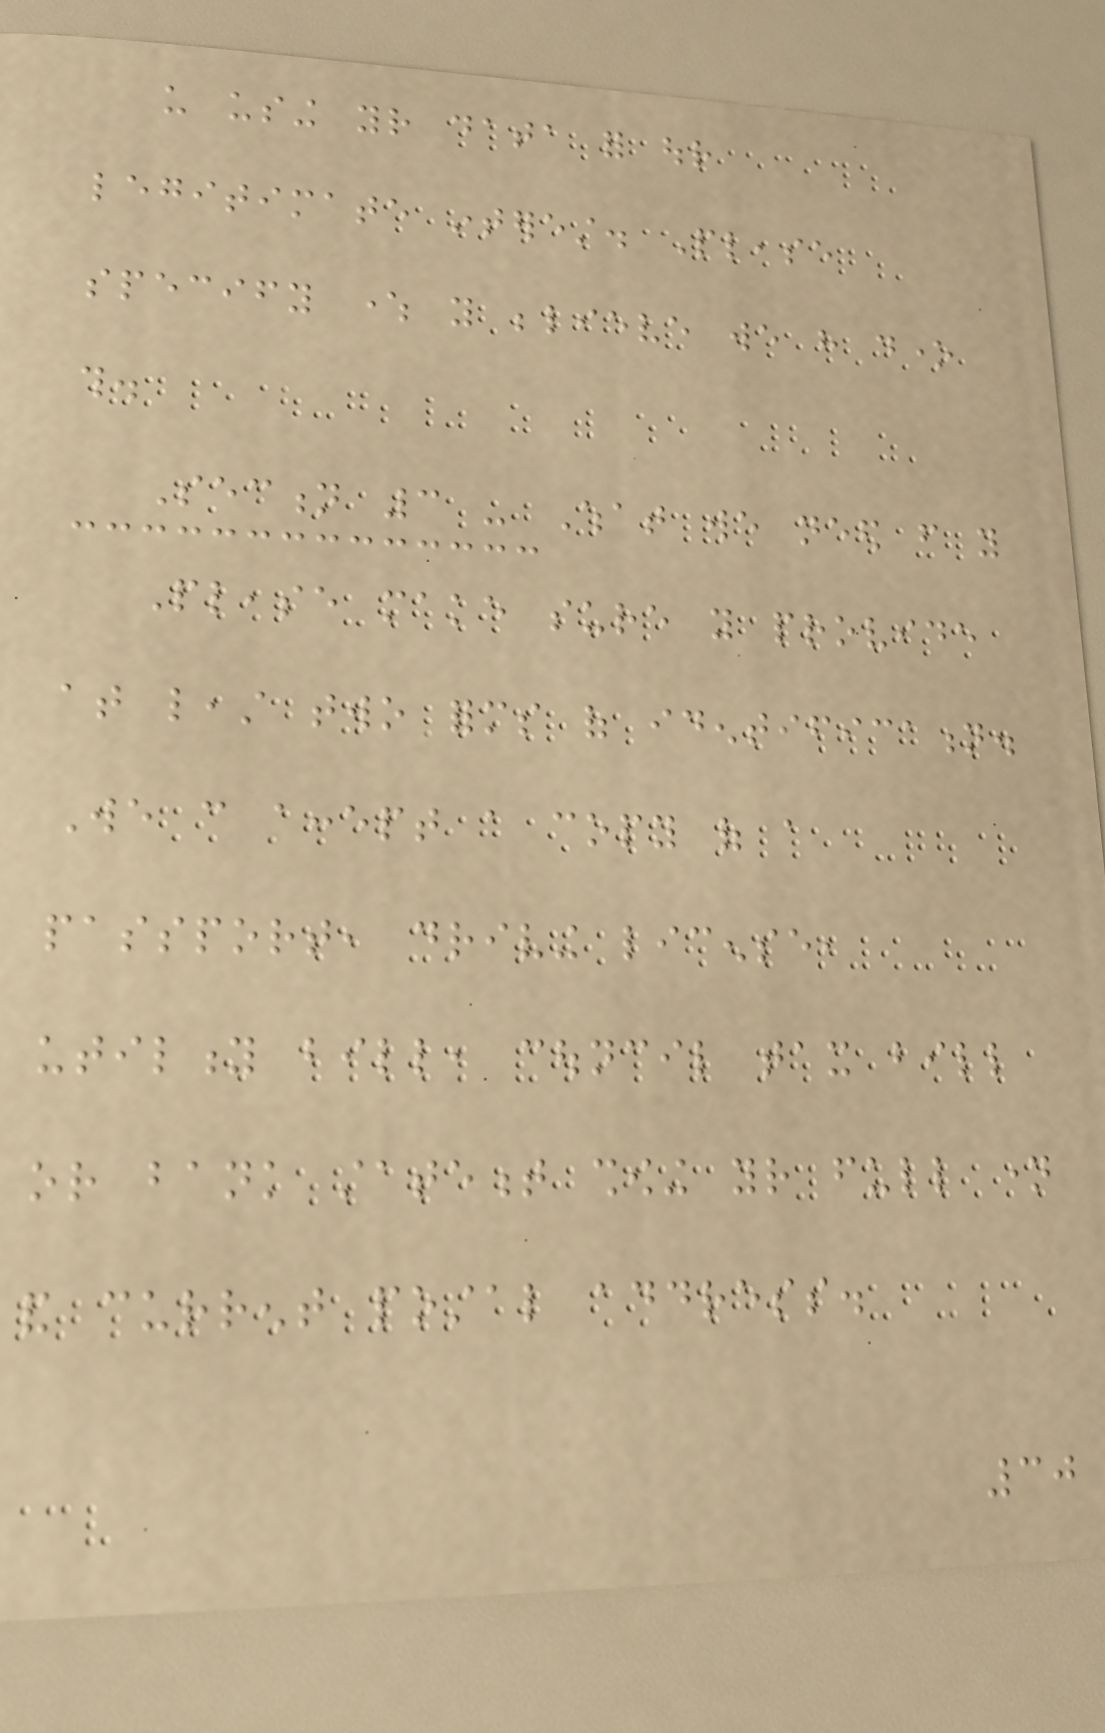us using your data for our
legitimate interest. Please
specify where you believe we have done
this.
Section 3 - What we need from you
Please make sure you provide
at least two forms of identification.
We can accept a copy of a
passport, driving license,
utility bill, council tax bill
or bank statement showing your full name
and current postal address.
30
